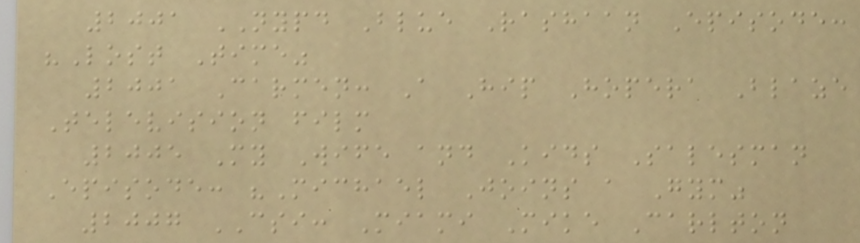2001 NYPD Blue Rashaan Episode:
"Lost Time"
2001 Carmen: A Hip Hopera Blaze
Television film
2005 My Wife and Kids Salesman
Episode: "Michael Joins a Gym"
2007 CSI: Miami Mike Carlton
